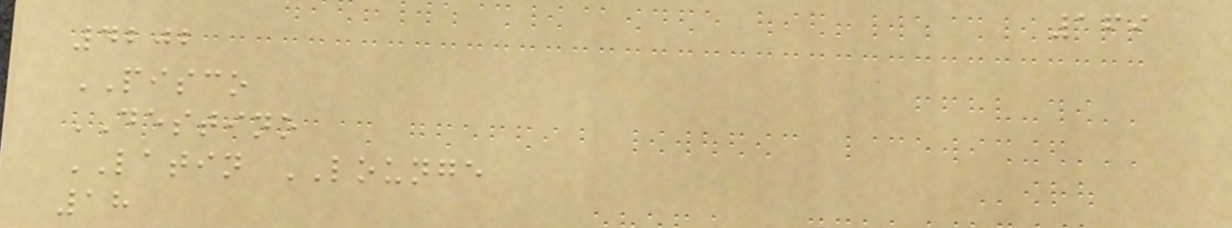169
4202
PISCO
DESTINO
LATIN LOUNGE
18
